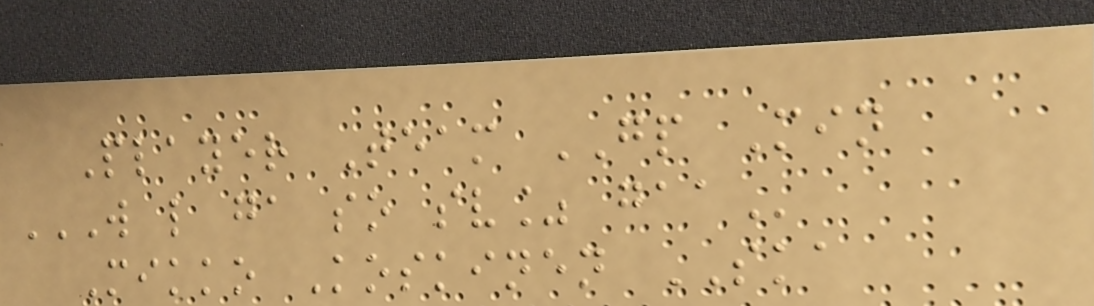Player Team GP Min
W L GA SO SV% GAA
Mikko Koskinen SKA
